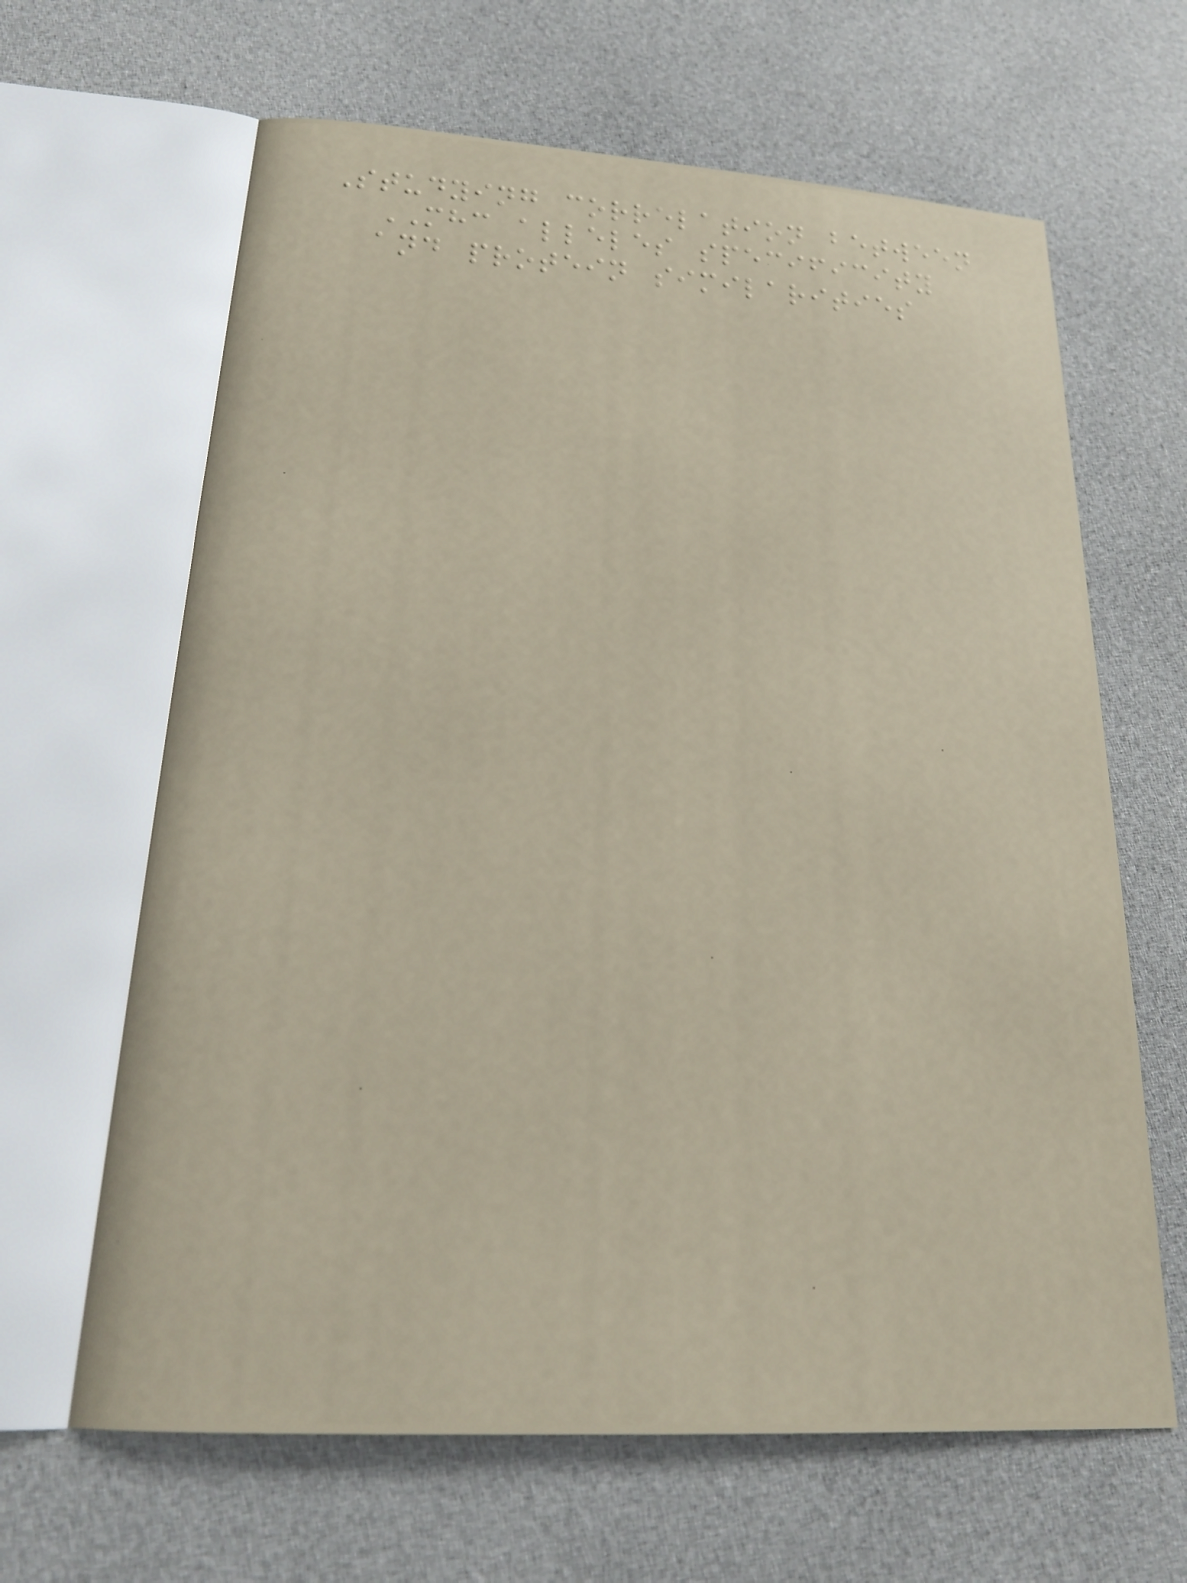Studying correlation between
MHC alleles specificity
and protein similarities
